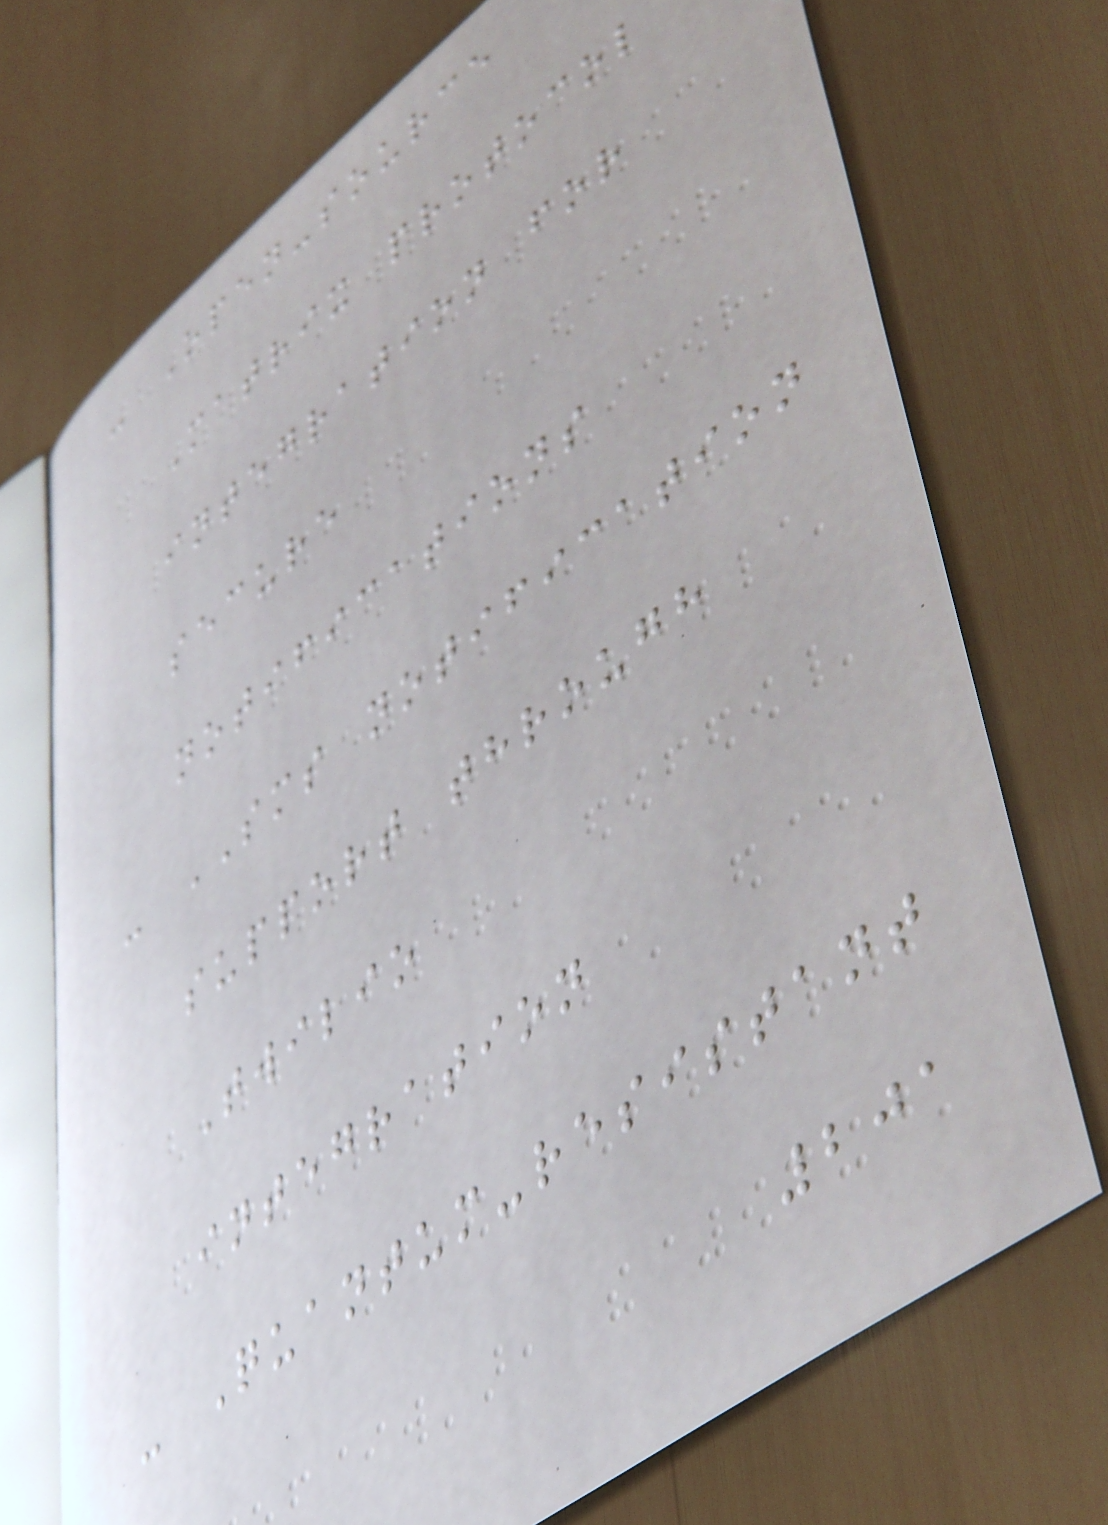- Open-source
Matrix protocol
integration for
secure
notifications
- SMS notification
support through
Twilio
integration
- Quantum-resistant
201
